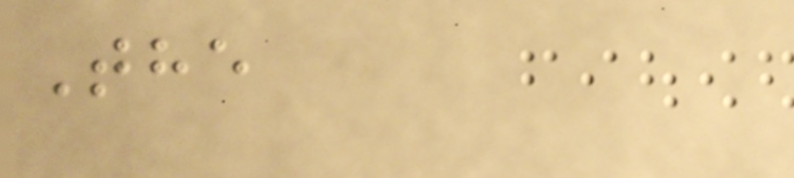The
